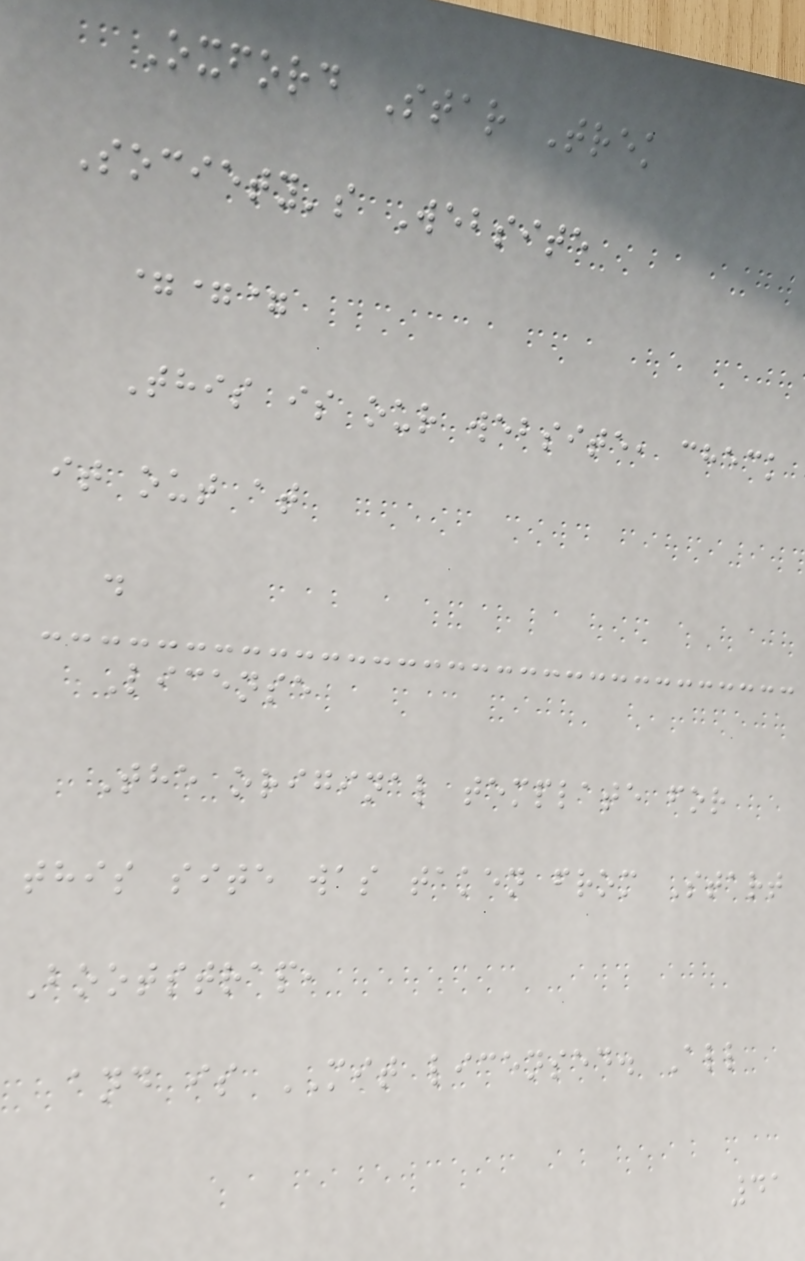Oxford Star Trek
Society's Website
===
This is our website, check
it out at
.
License
The original template for
this site was taken from Start
Bootstrap,
and is MIT licensed. All
41
